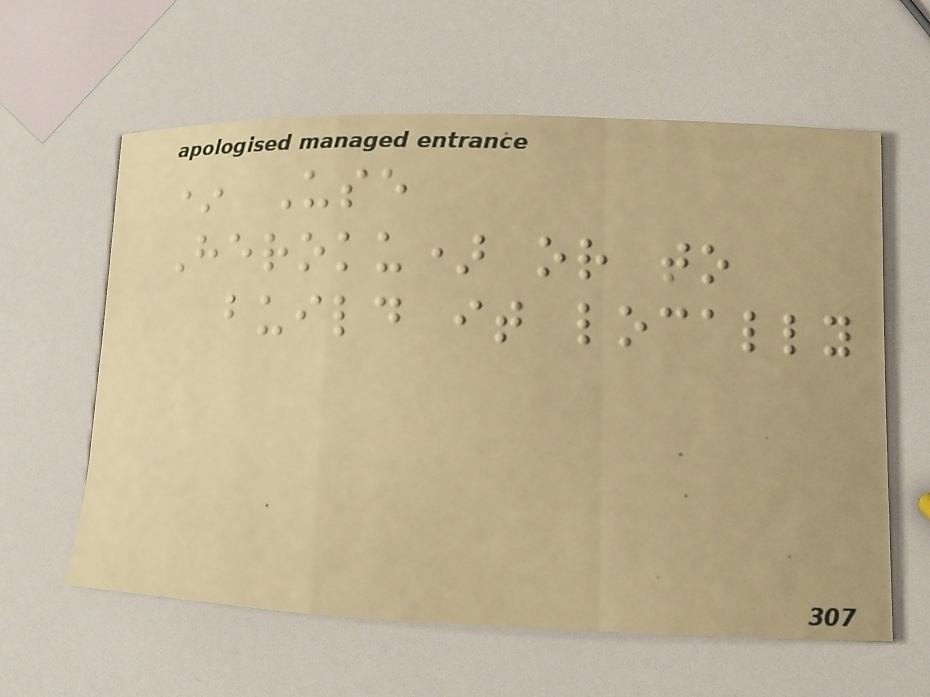* Use
Heroku) or to
build it locally
